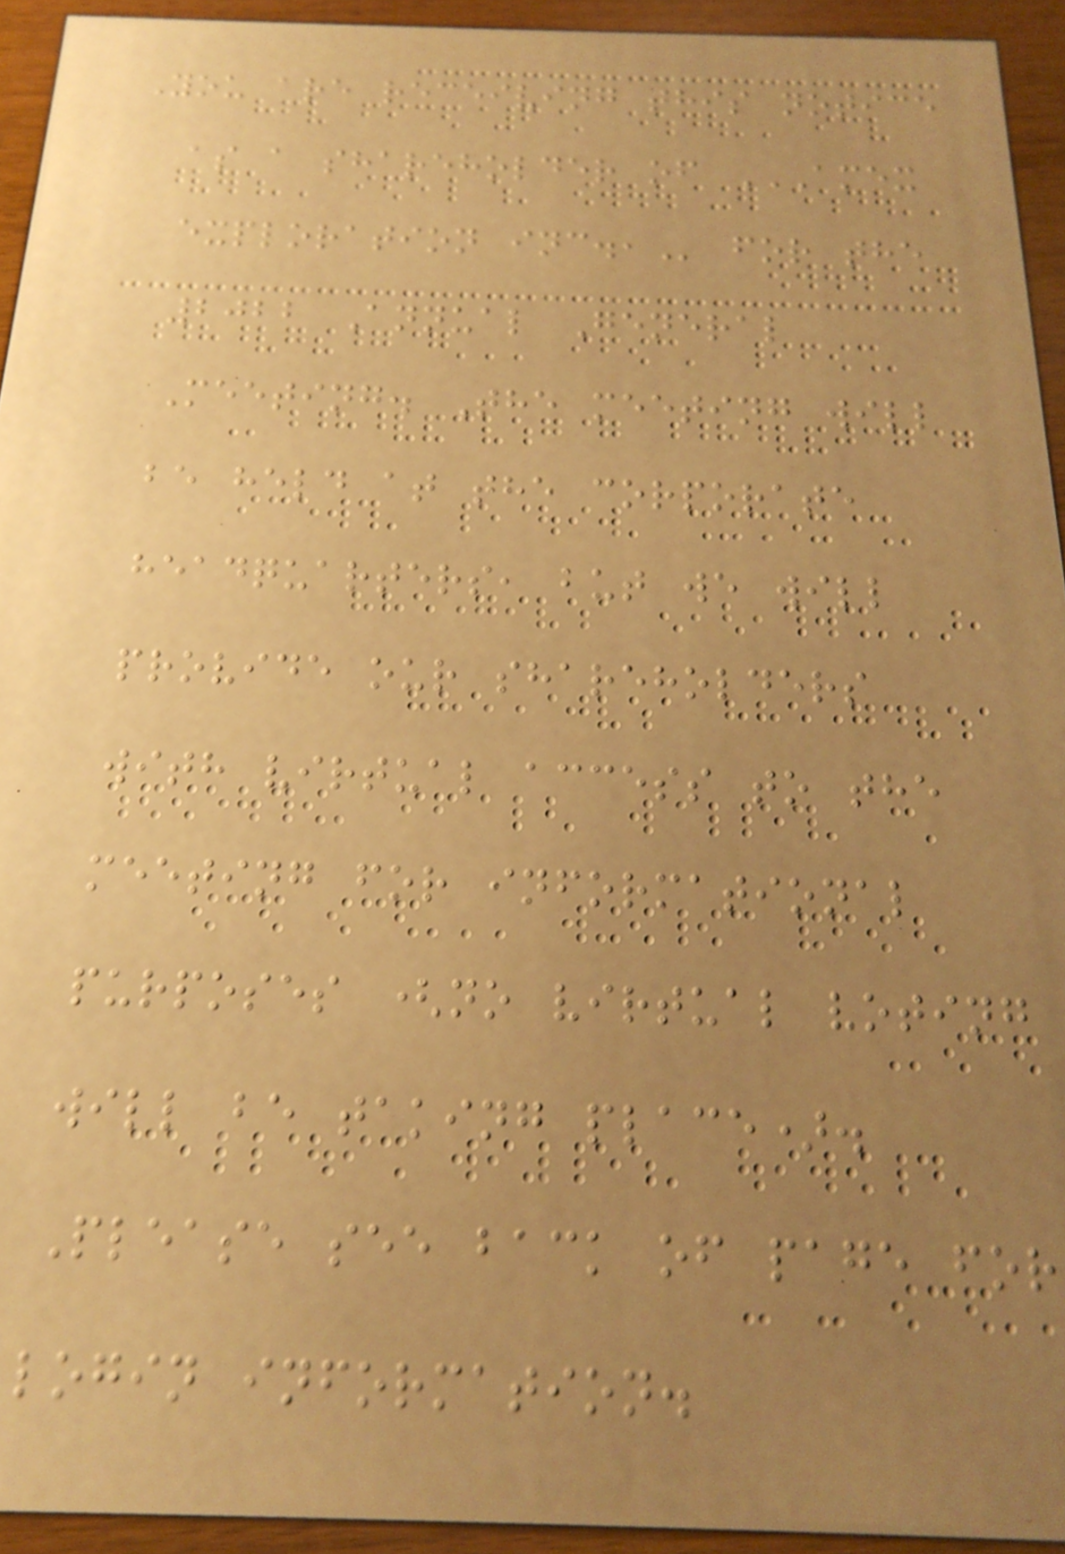You are receiving this notice
as a shareholder of AMEX
EXPLORATION INC., for the
2022 Annual General
Meeting. The meeting will
be held at the corporate
headquarters, but we will
provide our shareholders
with virtual access to the
meeting for informational
purposes (no virtual voting
will be taking place).
Please see back of page for
login information.
